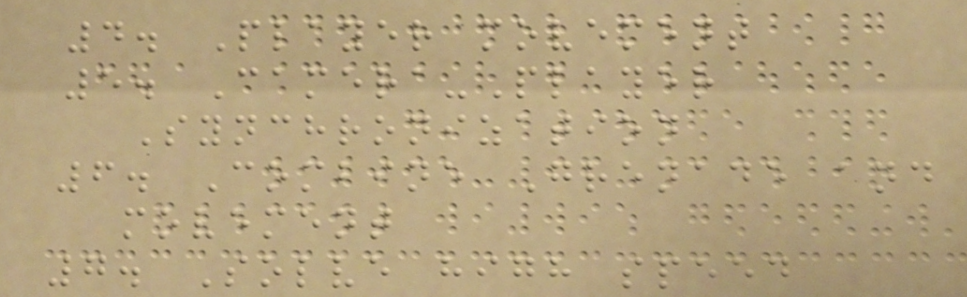4. Player movement
5. Camera-Player
Synchronization
6. Combine Grenade and
movement
7. Solve high speed
